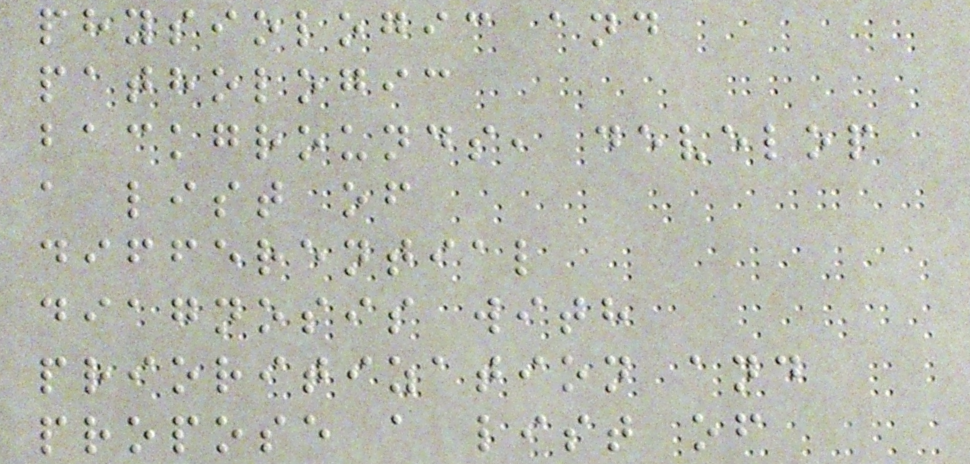physiologic and
pathologic
backgrounds, develop
a list of
differential
diagnosis with
prioritization and
propose a list of
